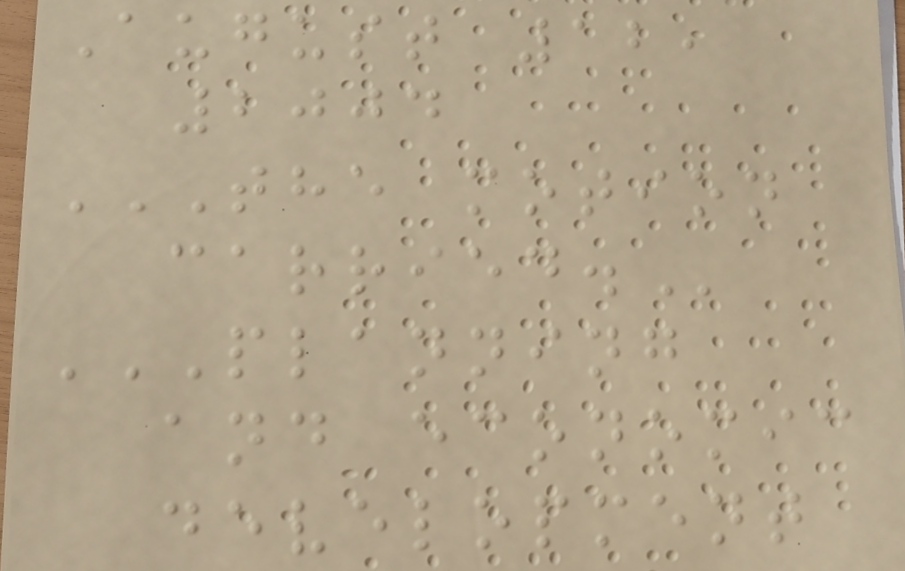August 12,
2004
THE MOTION
CARRIED.
PLANNING
AND ECONOMIC
DEVELOPMENT
